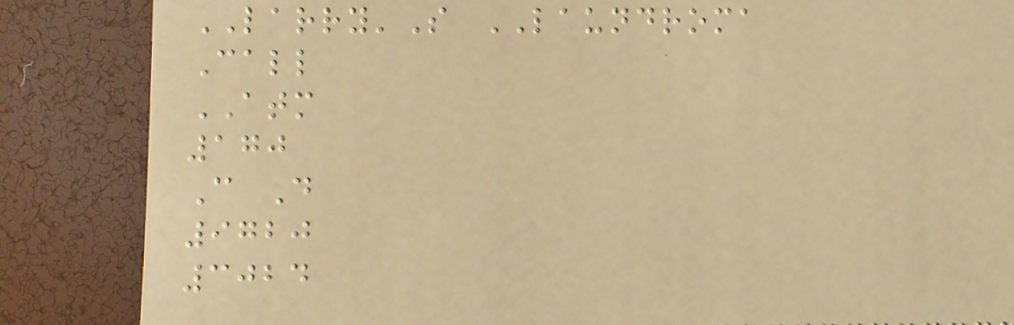LARRY'S LAUNDROMA
Call
ATM
170
C D
9720
3024
